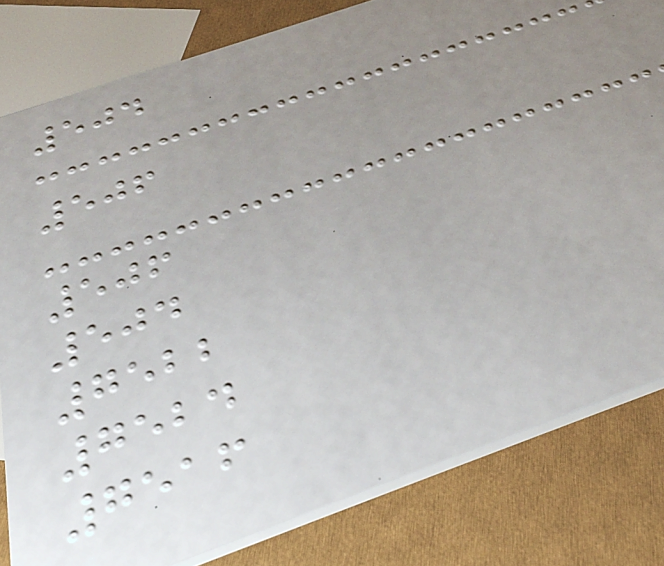504
506
506
504
7522
7524
7516
